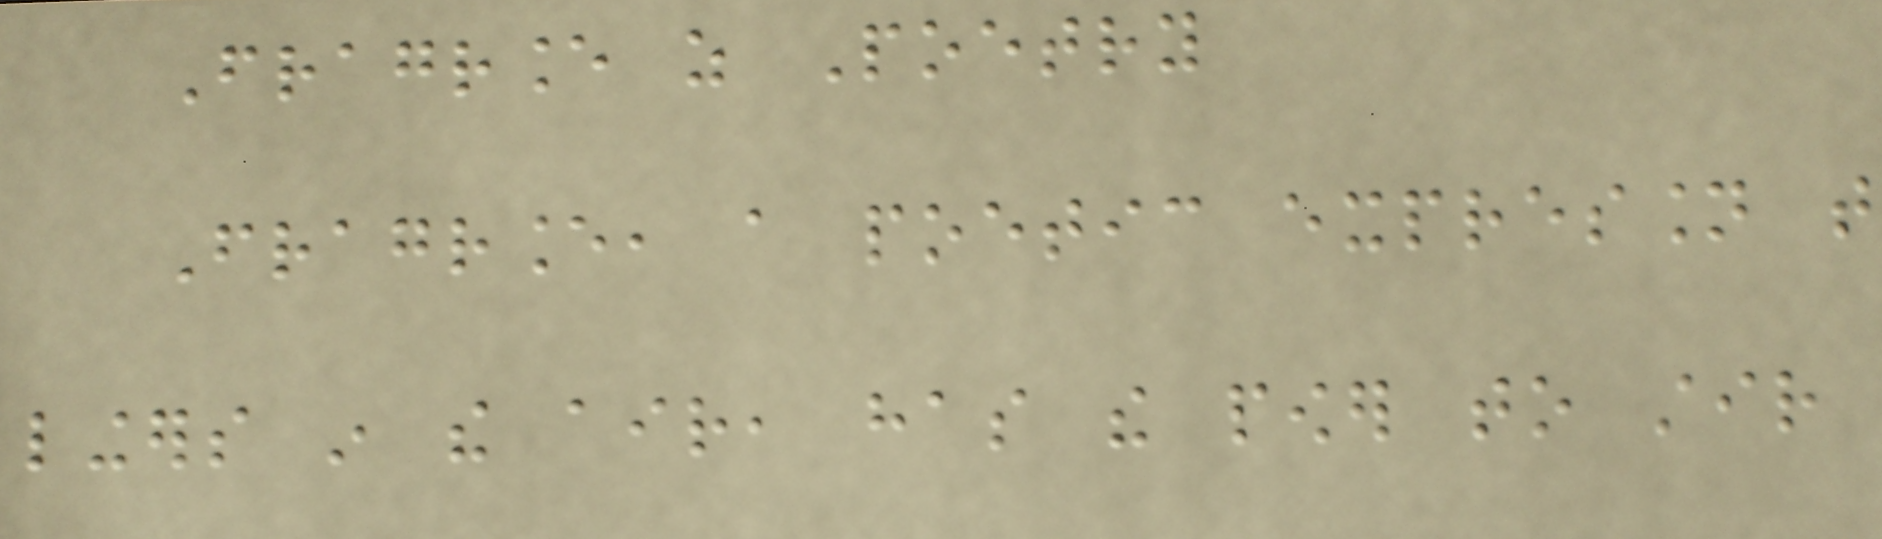Fragrance as Poetry
Fragrance, a poetic expression that
lingers in the air, has the power to stir
